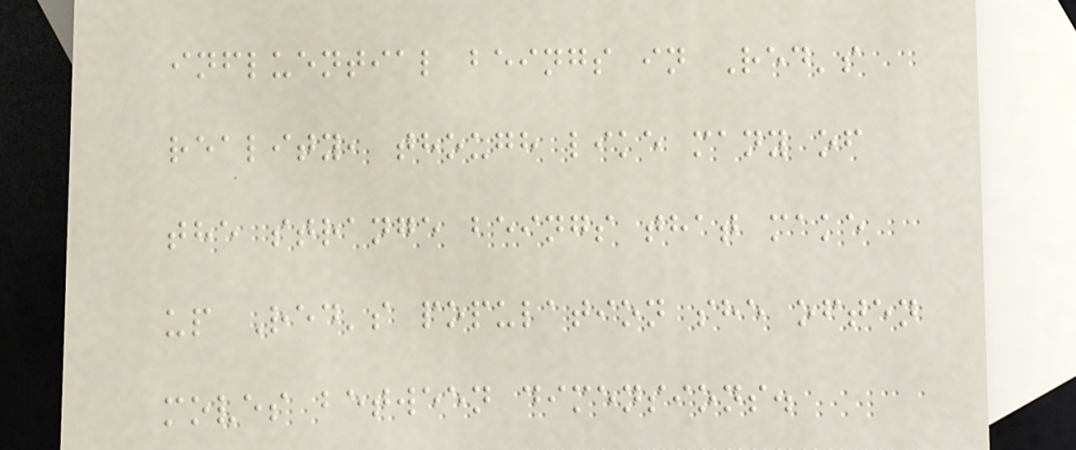influential beings in Red's
reality, though like many of
the strange beings that make
up Red's population she often
moves between dimensions.
